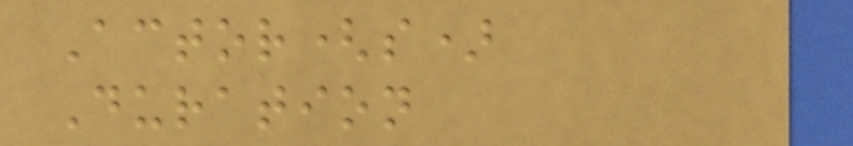Actor(s)
Duration
